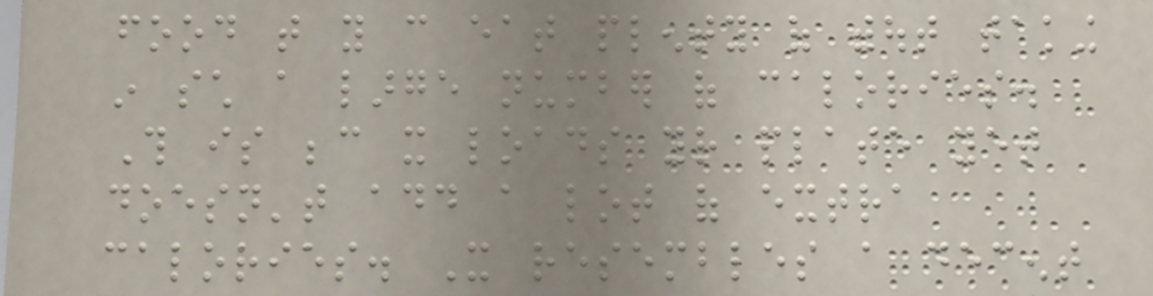food that you can eat plenty of without taking
in such a large number of calories.
This is because it loads your plate yet
doesn't add a lot of extra
calories. It resembles a decent
